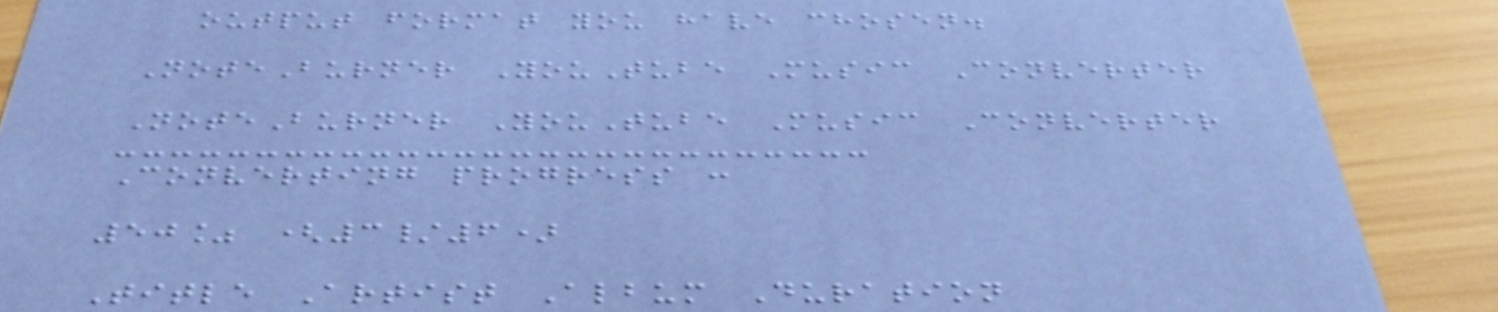output format you have chosen.
NoteBurner YouTube Music Converter
NoteBurner YouTube Music Converter
Converting progress :
50% (3/6)
Title Artist Album Duration
